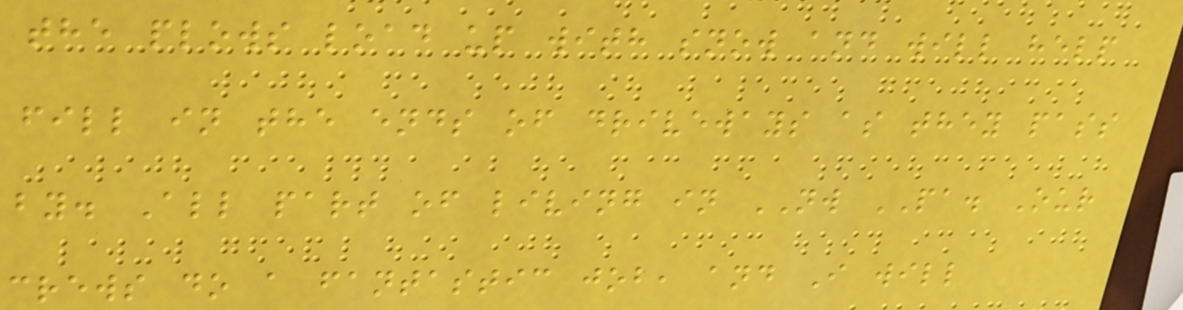the plows load up with snow and will help
fill in the ends of driveways as they pass
by. All part of living in NW PA. Our
crews do a fantastic job, and I will
